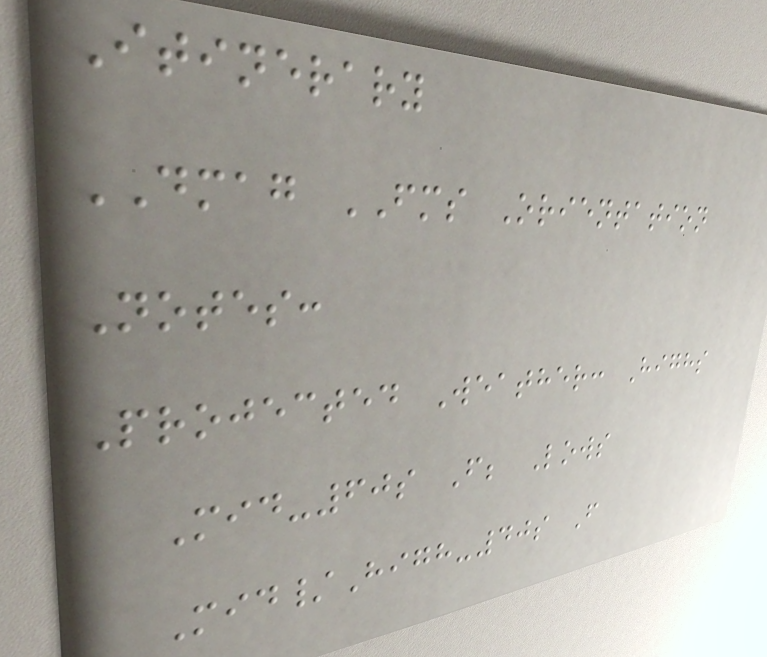Itinerary
DMAG FMS Orientation
Notes:
Projected Weather: Highs
Mid-60s F; Lows
Mid/High-40s F
